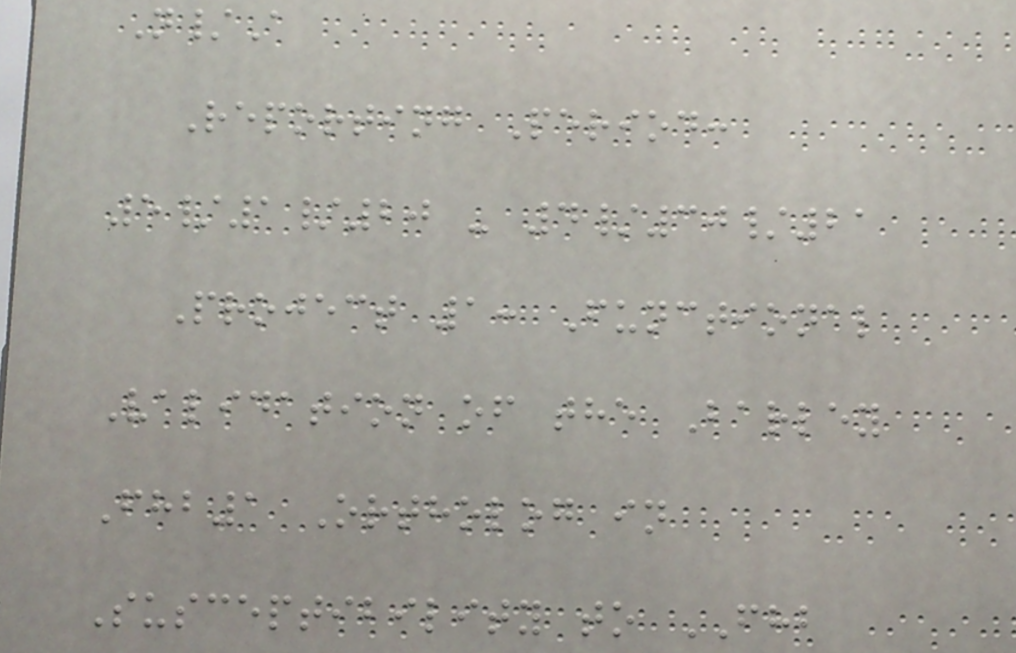N/A
Reporting Period:
5/1/20 - 4/30/21
Project 1: Functional
Validation of the Barley
Fhb1 Ortholog in
Susceptibility to FHB
